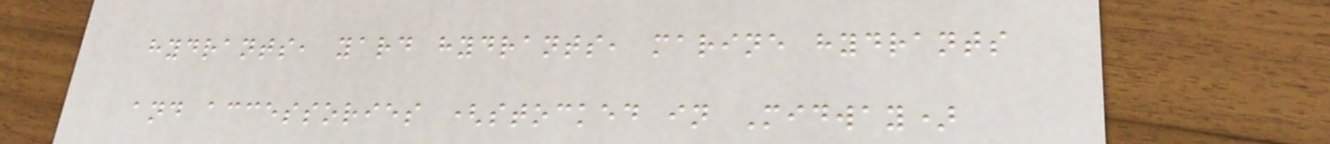hydrants, yard hydrants, marine hydrants
and accessories (stocked in Midway)
